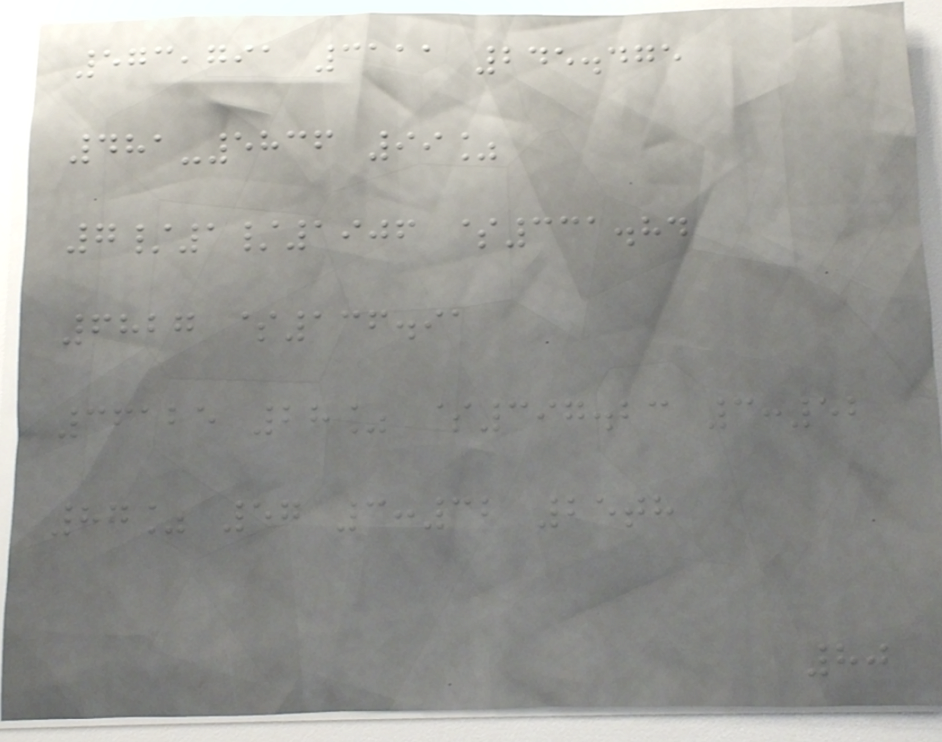573,791 3111 245.475
481-5836 99%
7/1/1906 $331.84
6827 $136.91
36125 28% $397.23 3:52
87% 57 3:32 25th
80
